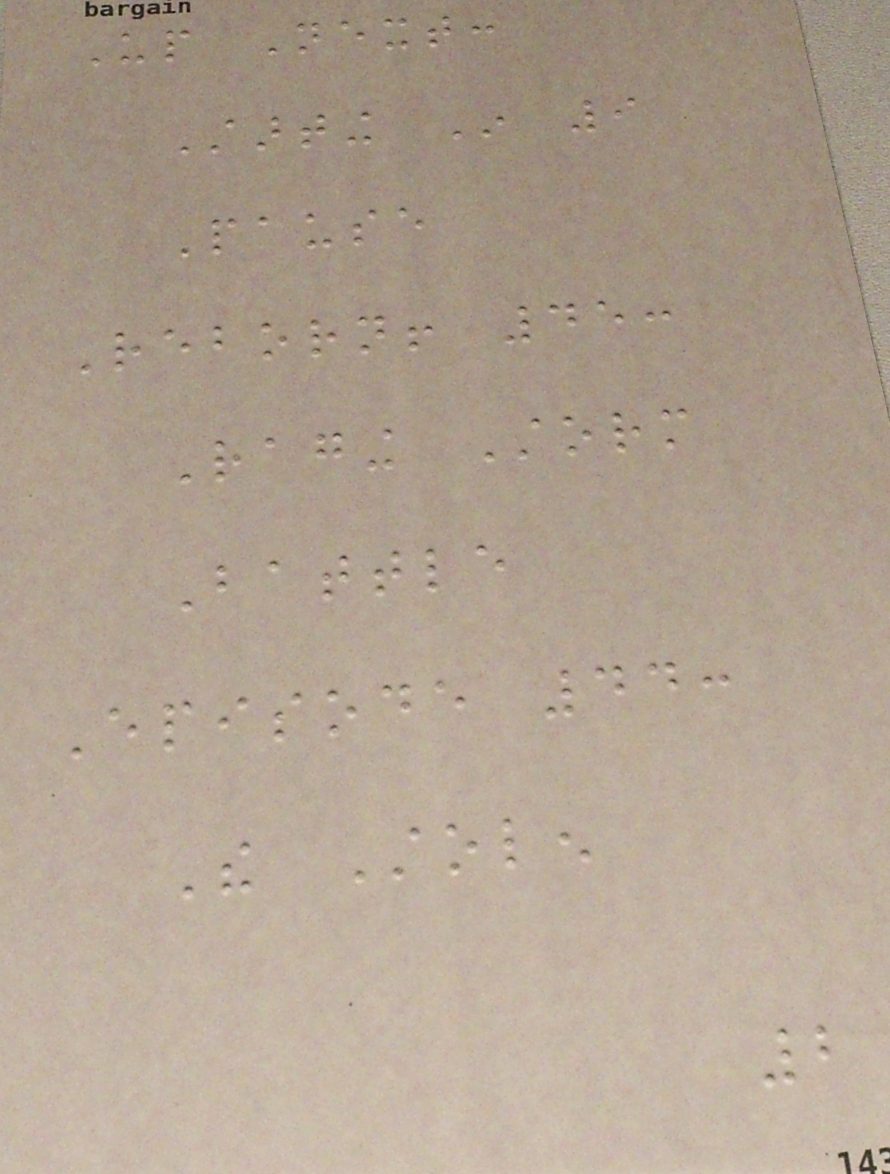Up Next:
Starting In 9
Pause
Reborn! 45:
Raging Storm
Battle
Episode 44:
The Stolen
2
